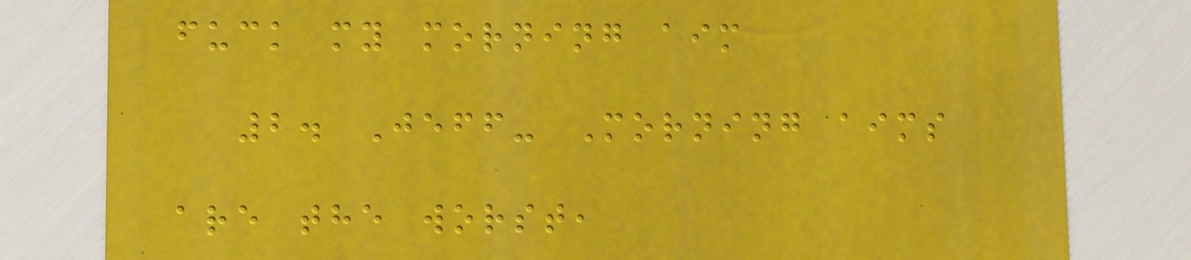fuck my morning aim
2. Jeff- Morning aims
are the worst,
